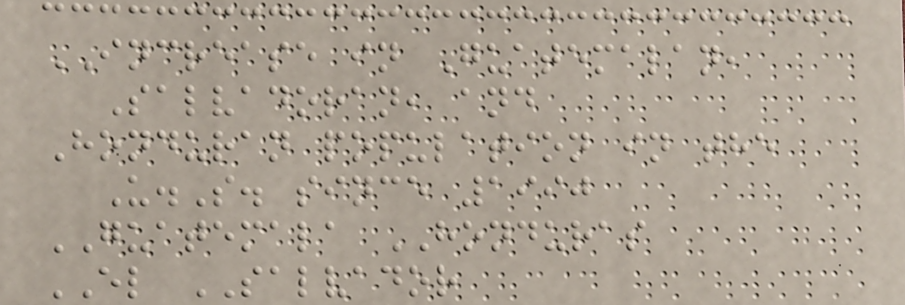INCREASE in Guatemalan,
Salvadoran, and
Honduran population in the
U.S. since 1990
GUATEMALA HONDURAS
EL SALVADOR
